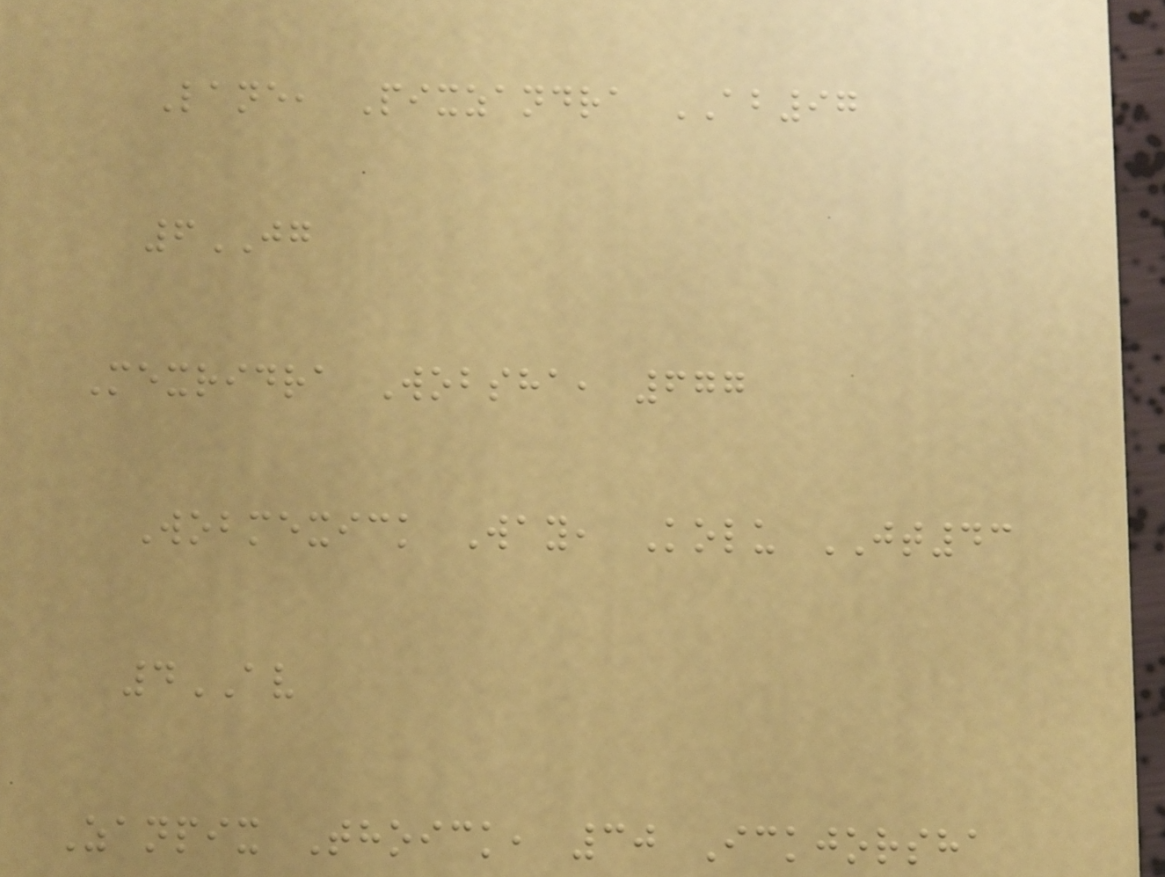Lane, Pixzandra AB97
6JG
Mexridra Wobsha, 677
Wobmexick Way, Kolu JT43
4AV
Zanpix Thoick, 30 Ickjorsha
